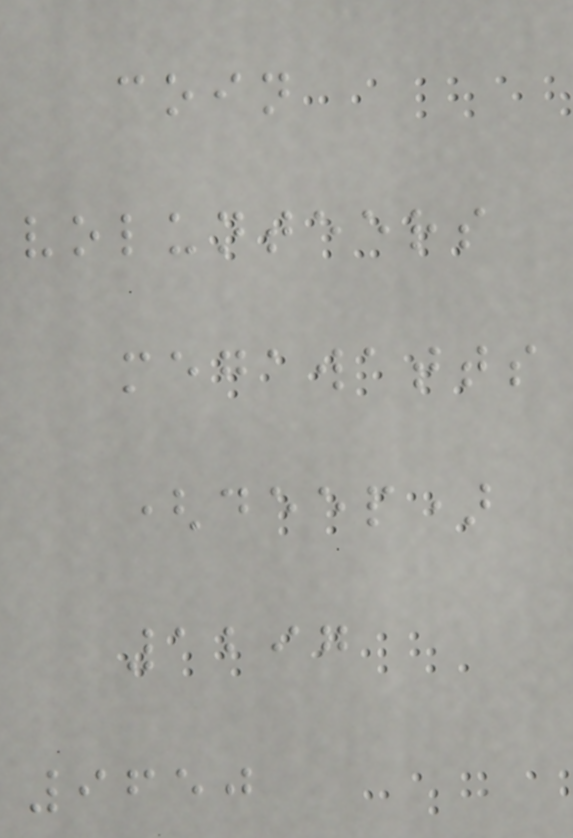coin
volunteers
megawatts
(deep)
1297
9650
